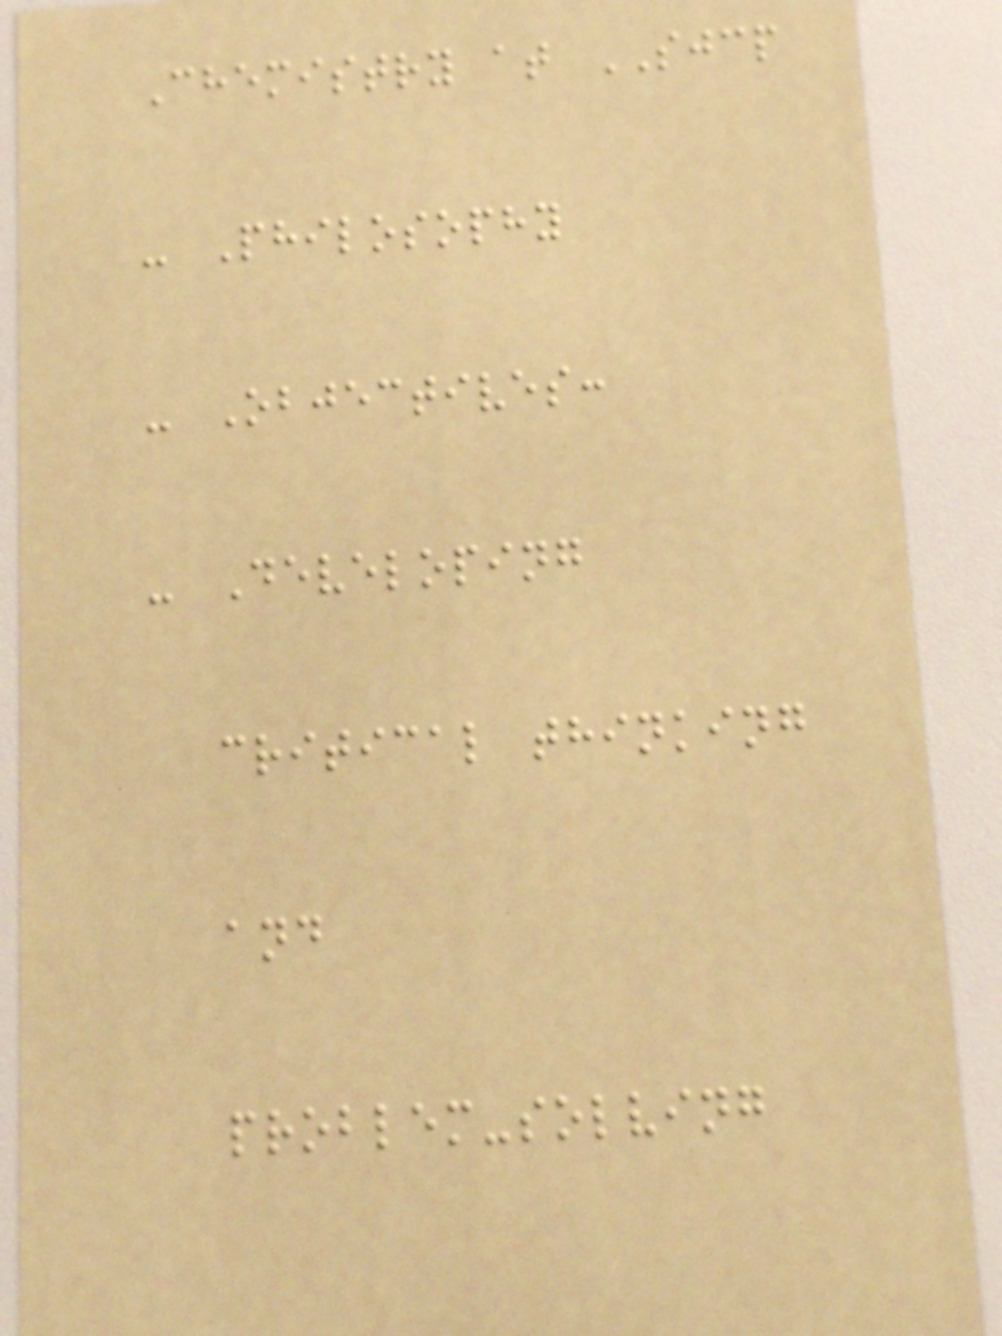Chemistry at SJCP
- Philosophy
- Objectives:
- Developing
critical thinking
and
problem-solving
